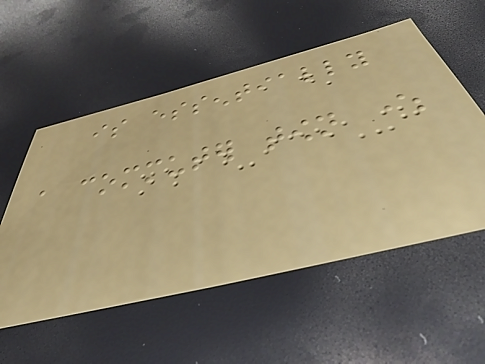is essentially
a commuter town where
